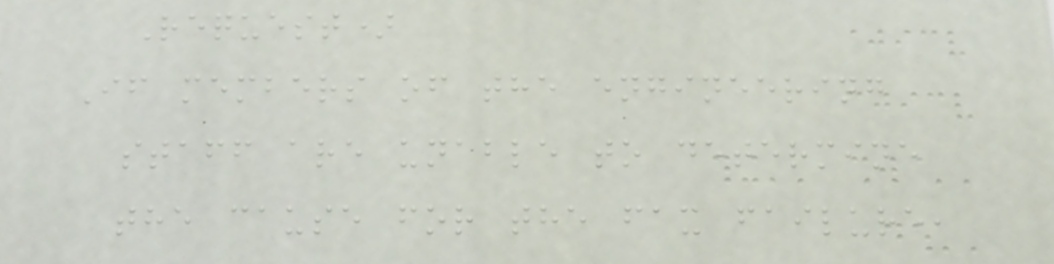Request)
If members of the engineering
staff are unable to determine
the cause for the fax failure,
